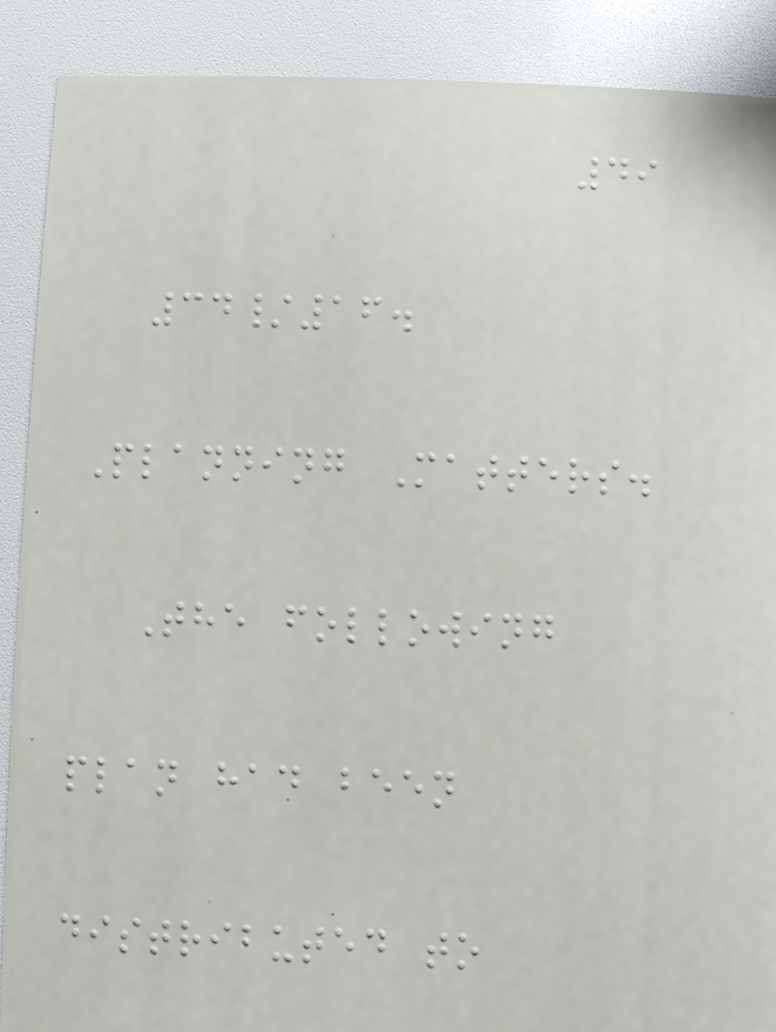49
34/16.
Planning Matters.
The following
plan had been
distributed to
